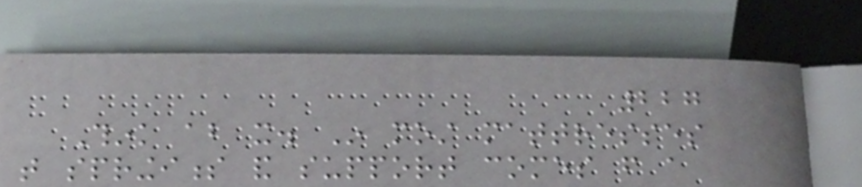227
Think about it. In most mattresses
that springiness and support comes from a
